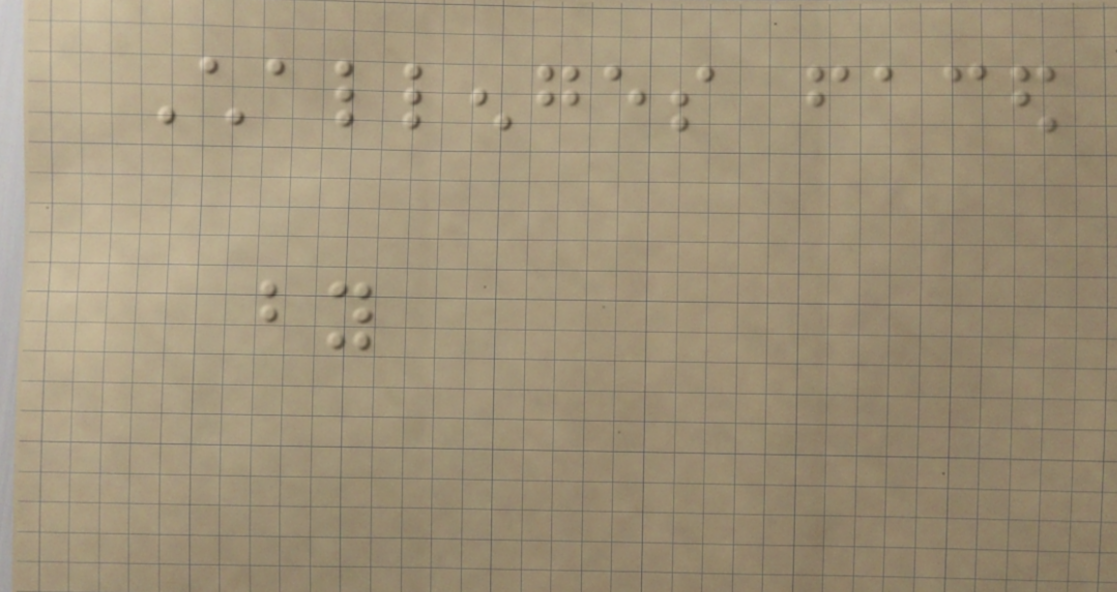Challenges faced
by
